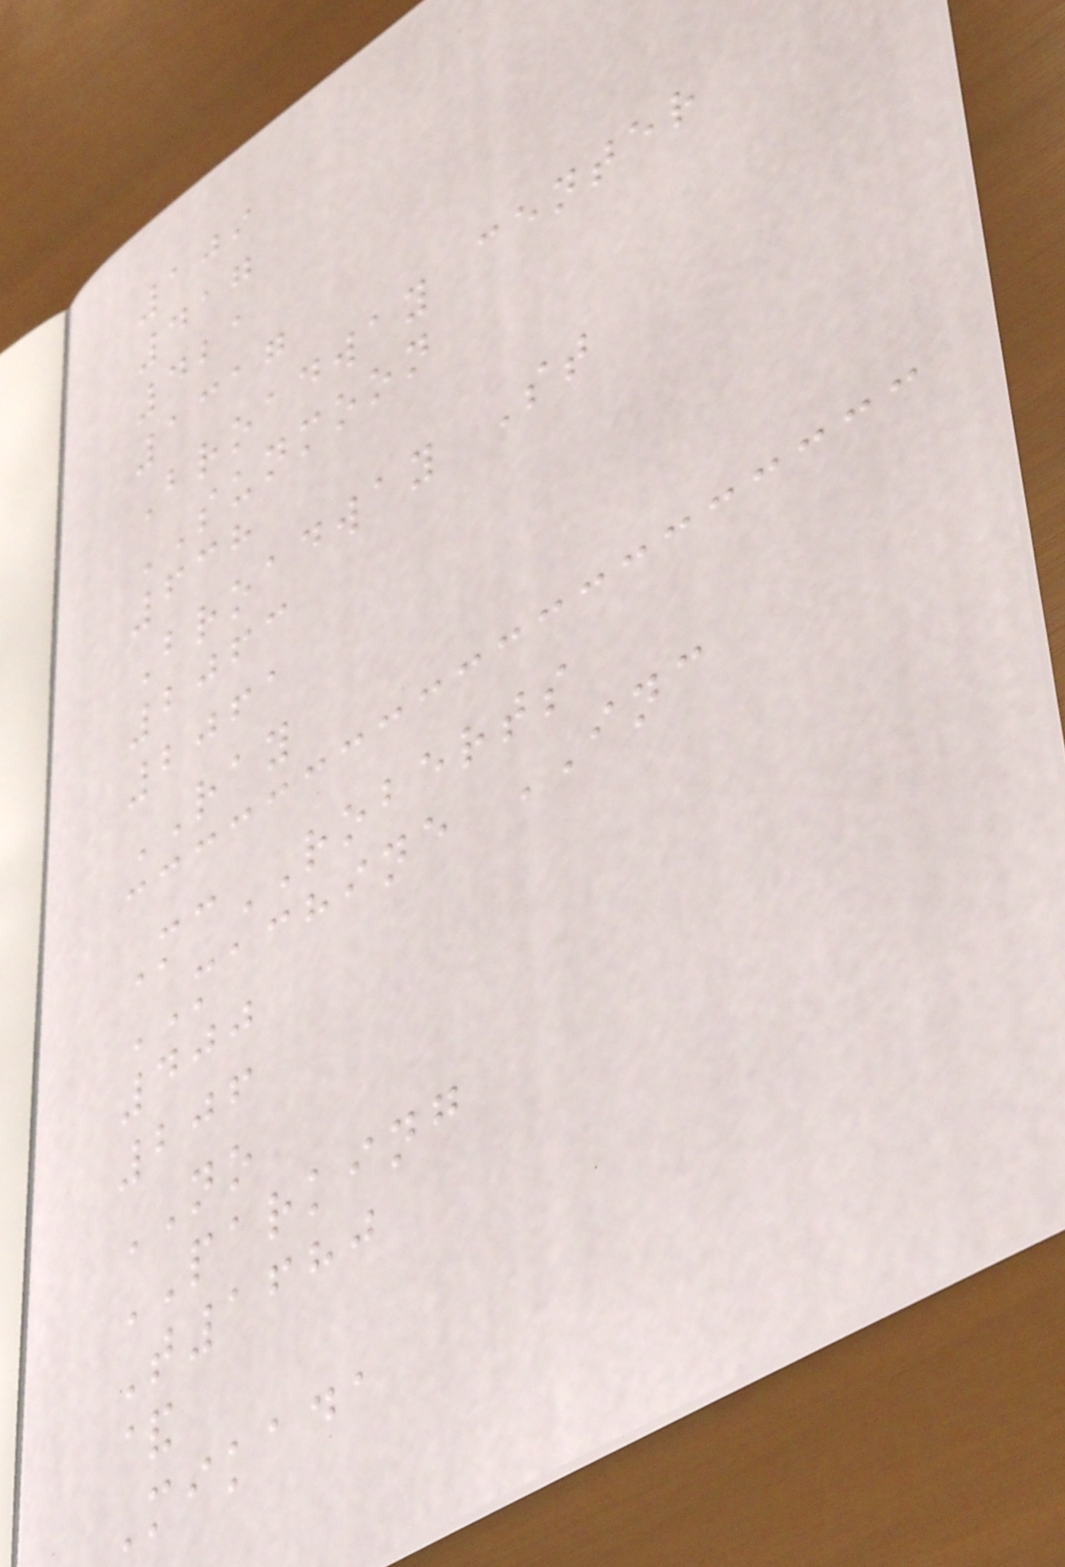109
417
421
1317
Broadway center
SUNMOON
638
Broadway St
2063
2061
RAY
McROBERTS
MACHINE INC
400
206
NO
PARKING
T1680
&
Mikada
